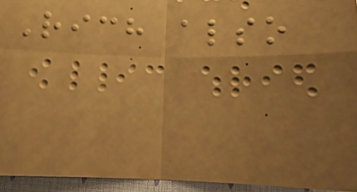Rich also
